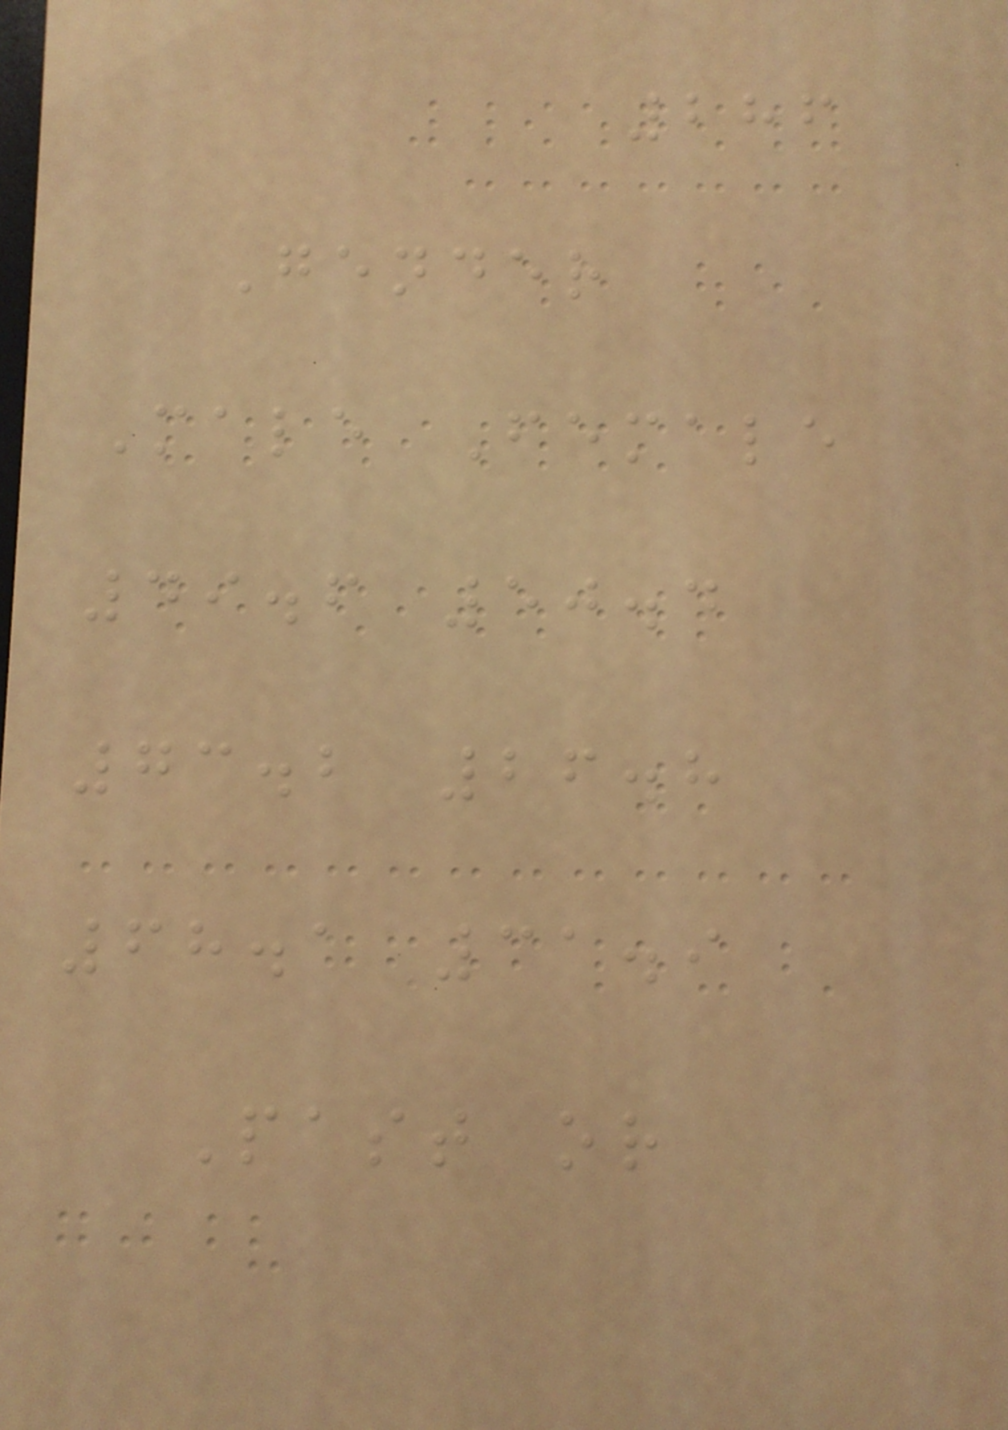286
Gender
Male Female
49.6 50.4
73.2 26.8
68.1 31.9
Past or
